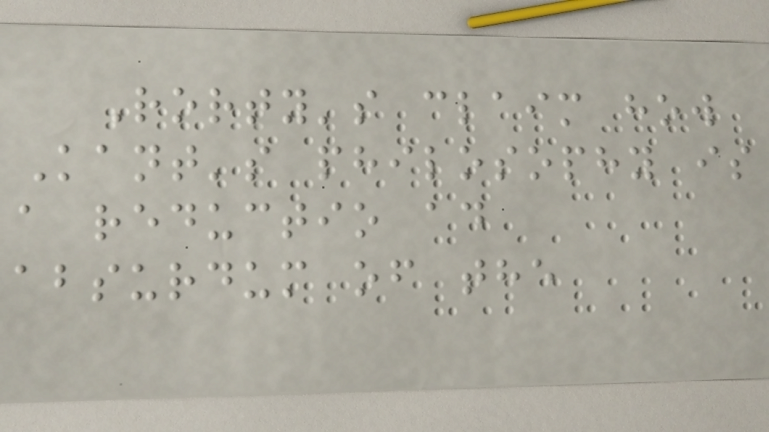Rorty's claim how
Kant's philosophy is
a reductio ad
absurdum of the
